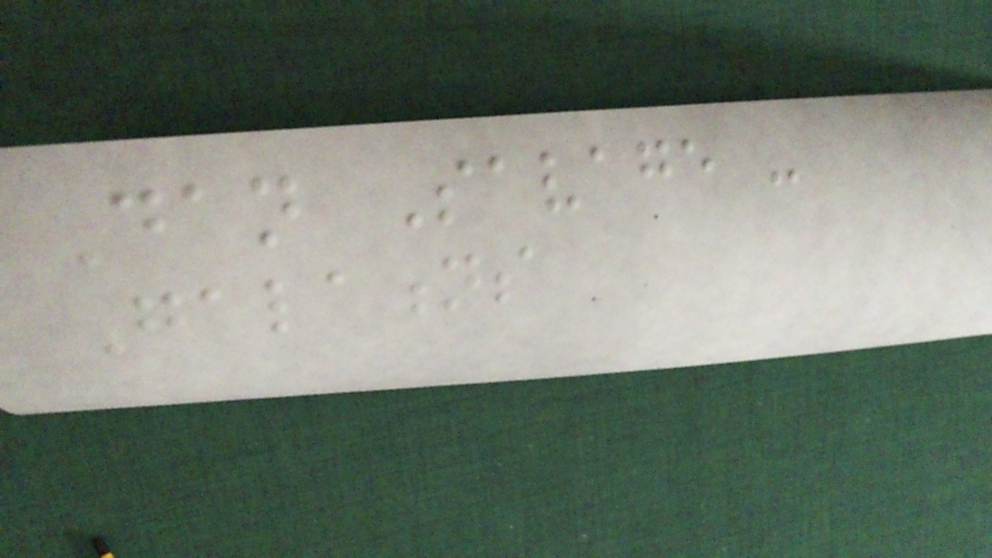Dan Savage -
Galations
